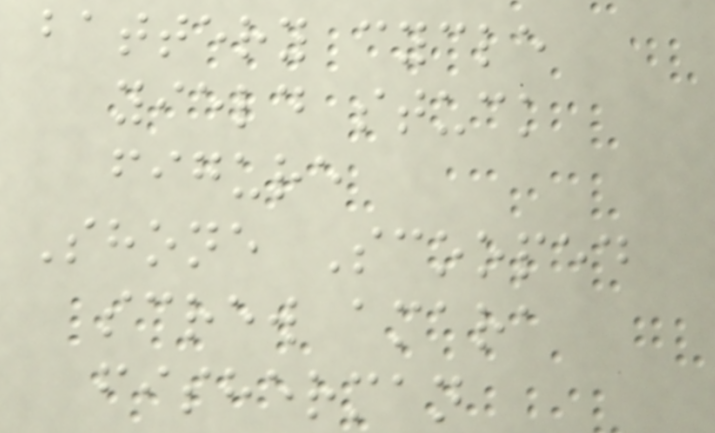battery cycle
yield stuck
figure
Shone Scooped
screw amara
fisherman
